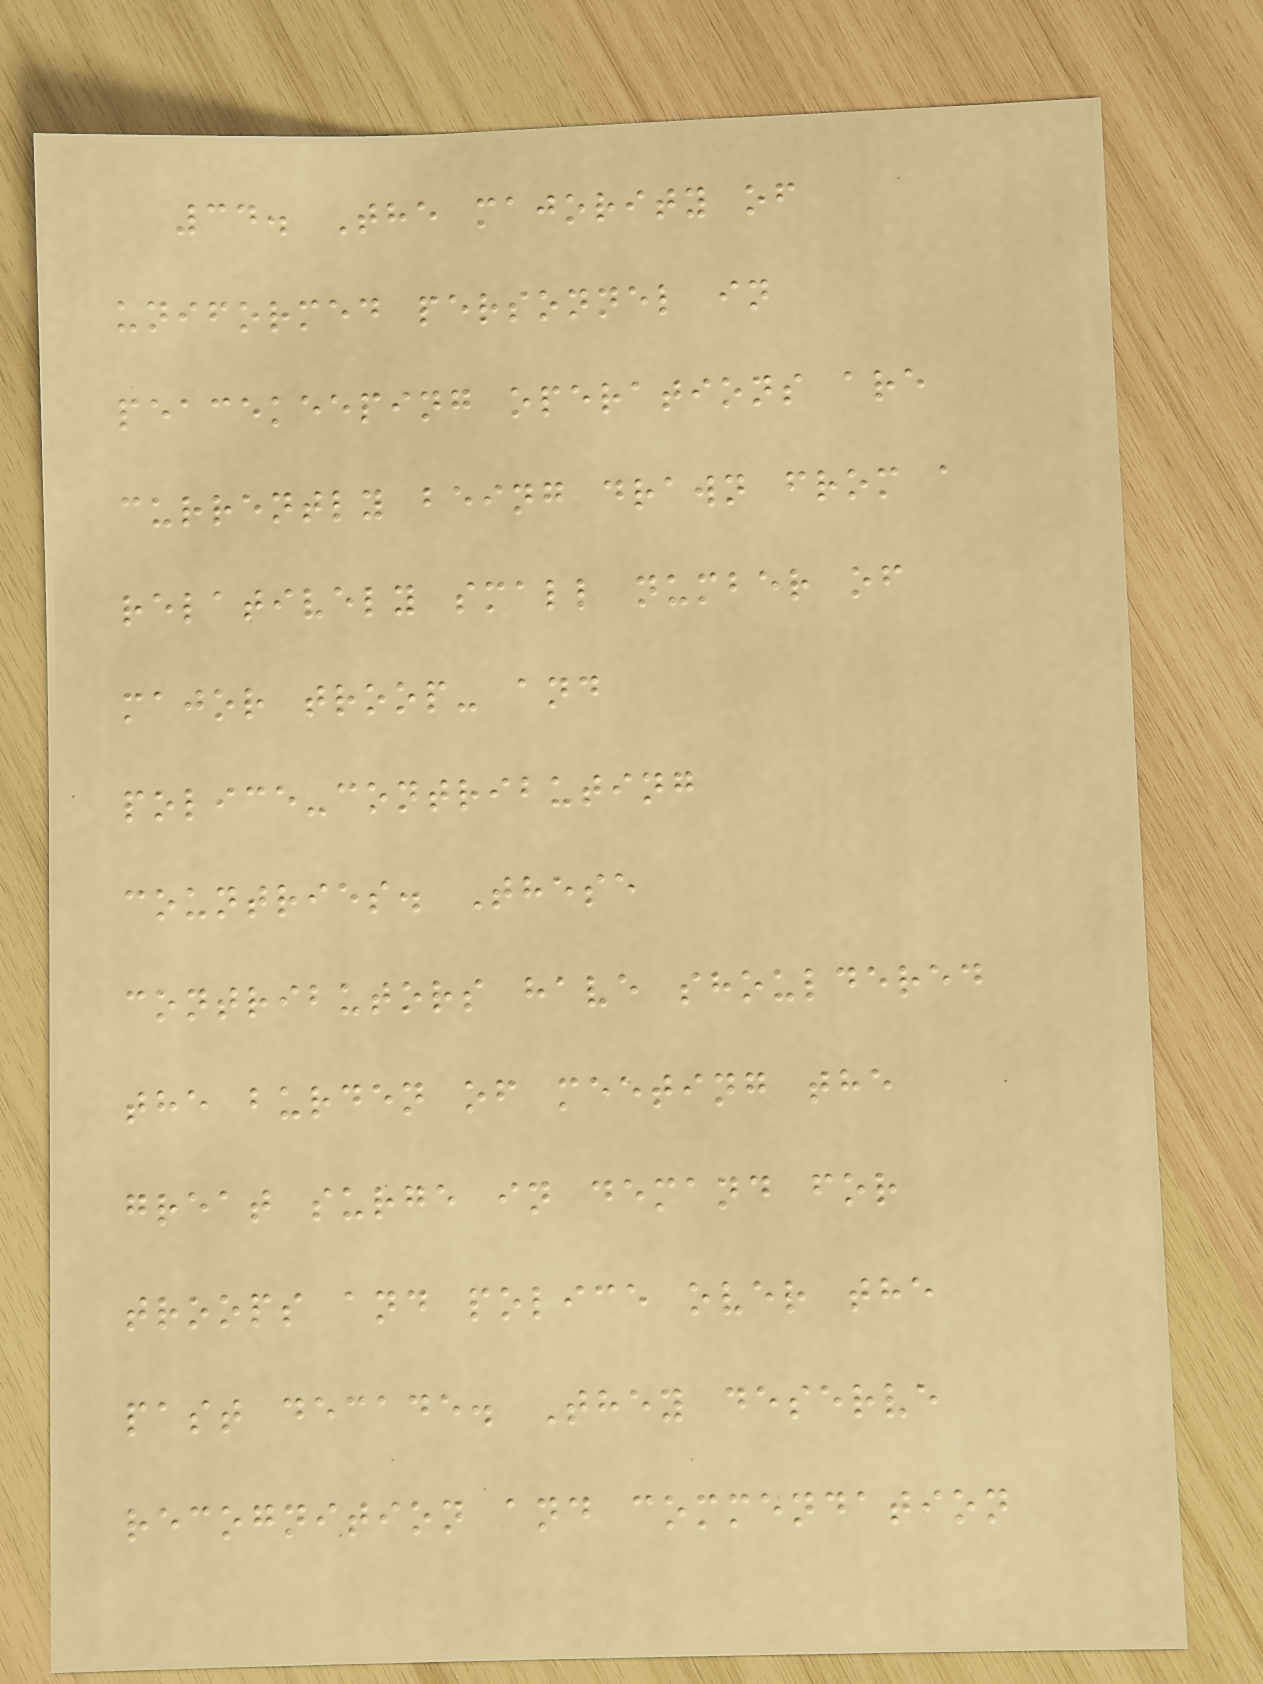34. The majority of
uniformed personnel in
peacekeeping operations are
currently being drawn from a
relatively small number of
major troop- and
police-contributing
countries. These
contributors have shouldered
the burden of meeting the
great surge in demand for
troops and police over the
past decade. They deserve
recognition and commendation
